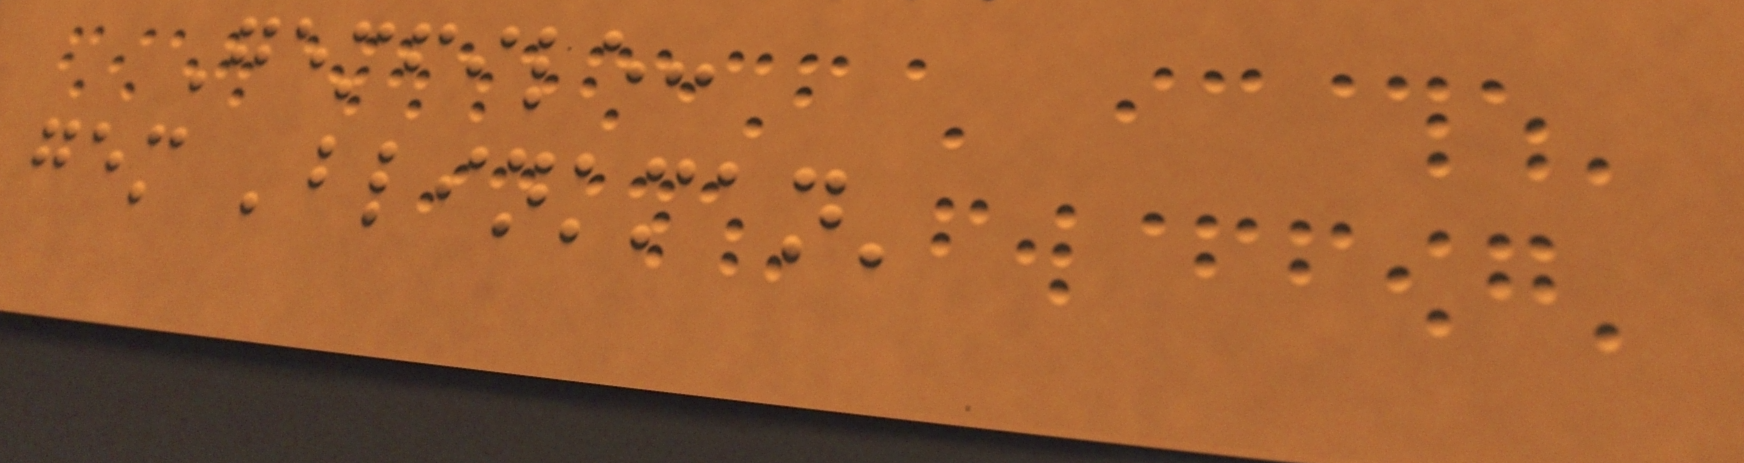Gemfile:
gem 'blinkman'
